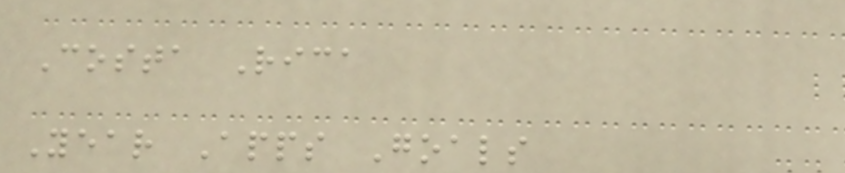Costa Rica
Year Apps Goals
